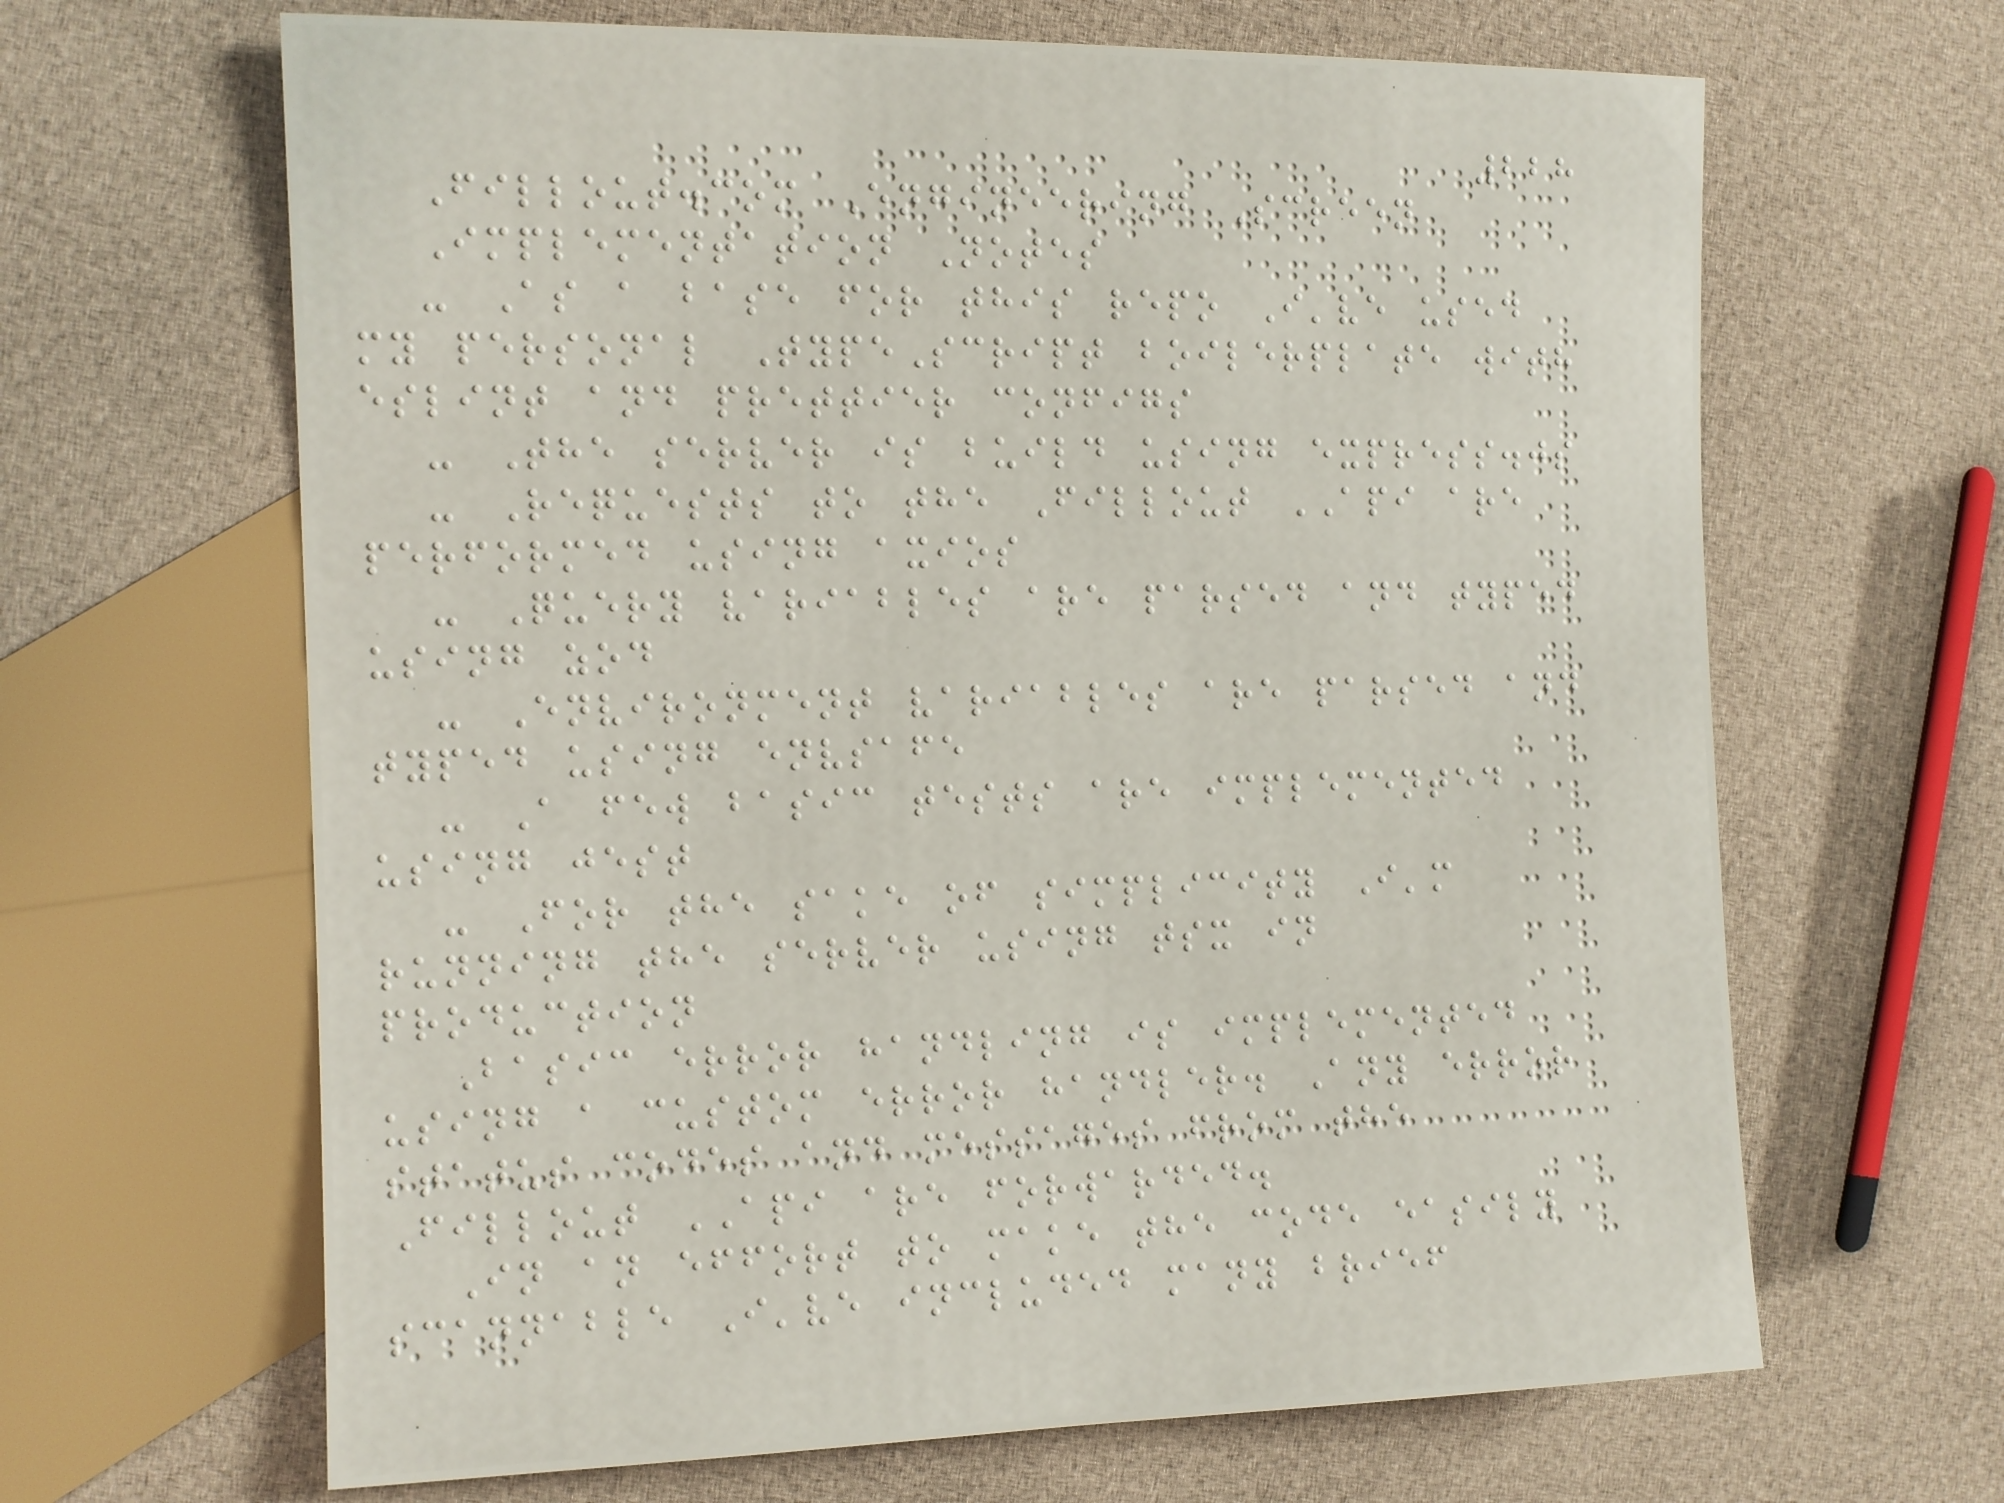228
Fillout.com Engineering Screen
Implementation Notes
- As a base for this repo I've used
my personal TypeScript boilerplate with
eslint and prettier configs
- The server is build using express.js
- Requests to the Fillout API are
performed using axios
- Query variables are parsed and typed
using zod
- Environment variables are parsed and
typed using envsafe
- A few basic tests are implemented
using jest
- For the sake of simplicity I'm
running the server using tsx in
production
Basic error handling is implemented
using a custom error handler. Any error
status codes and messages from the
Fillout API are forwarded.
In an effort to make the code easily
scannable I've included many brief
